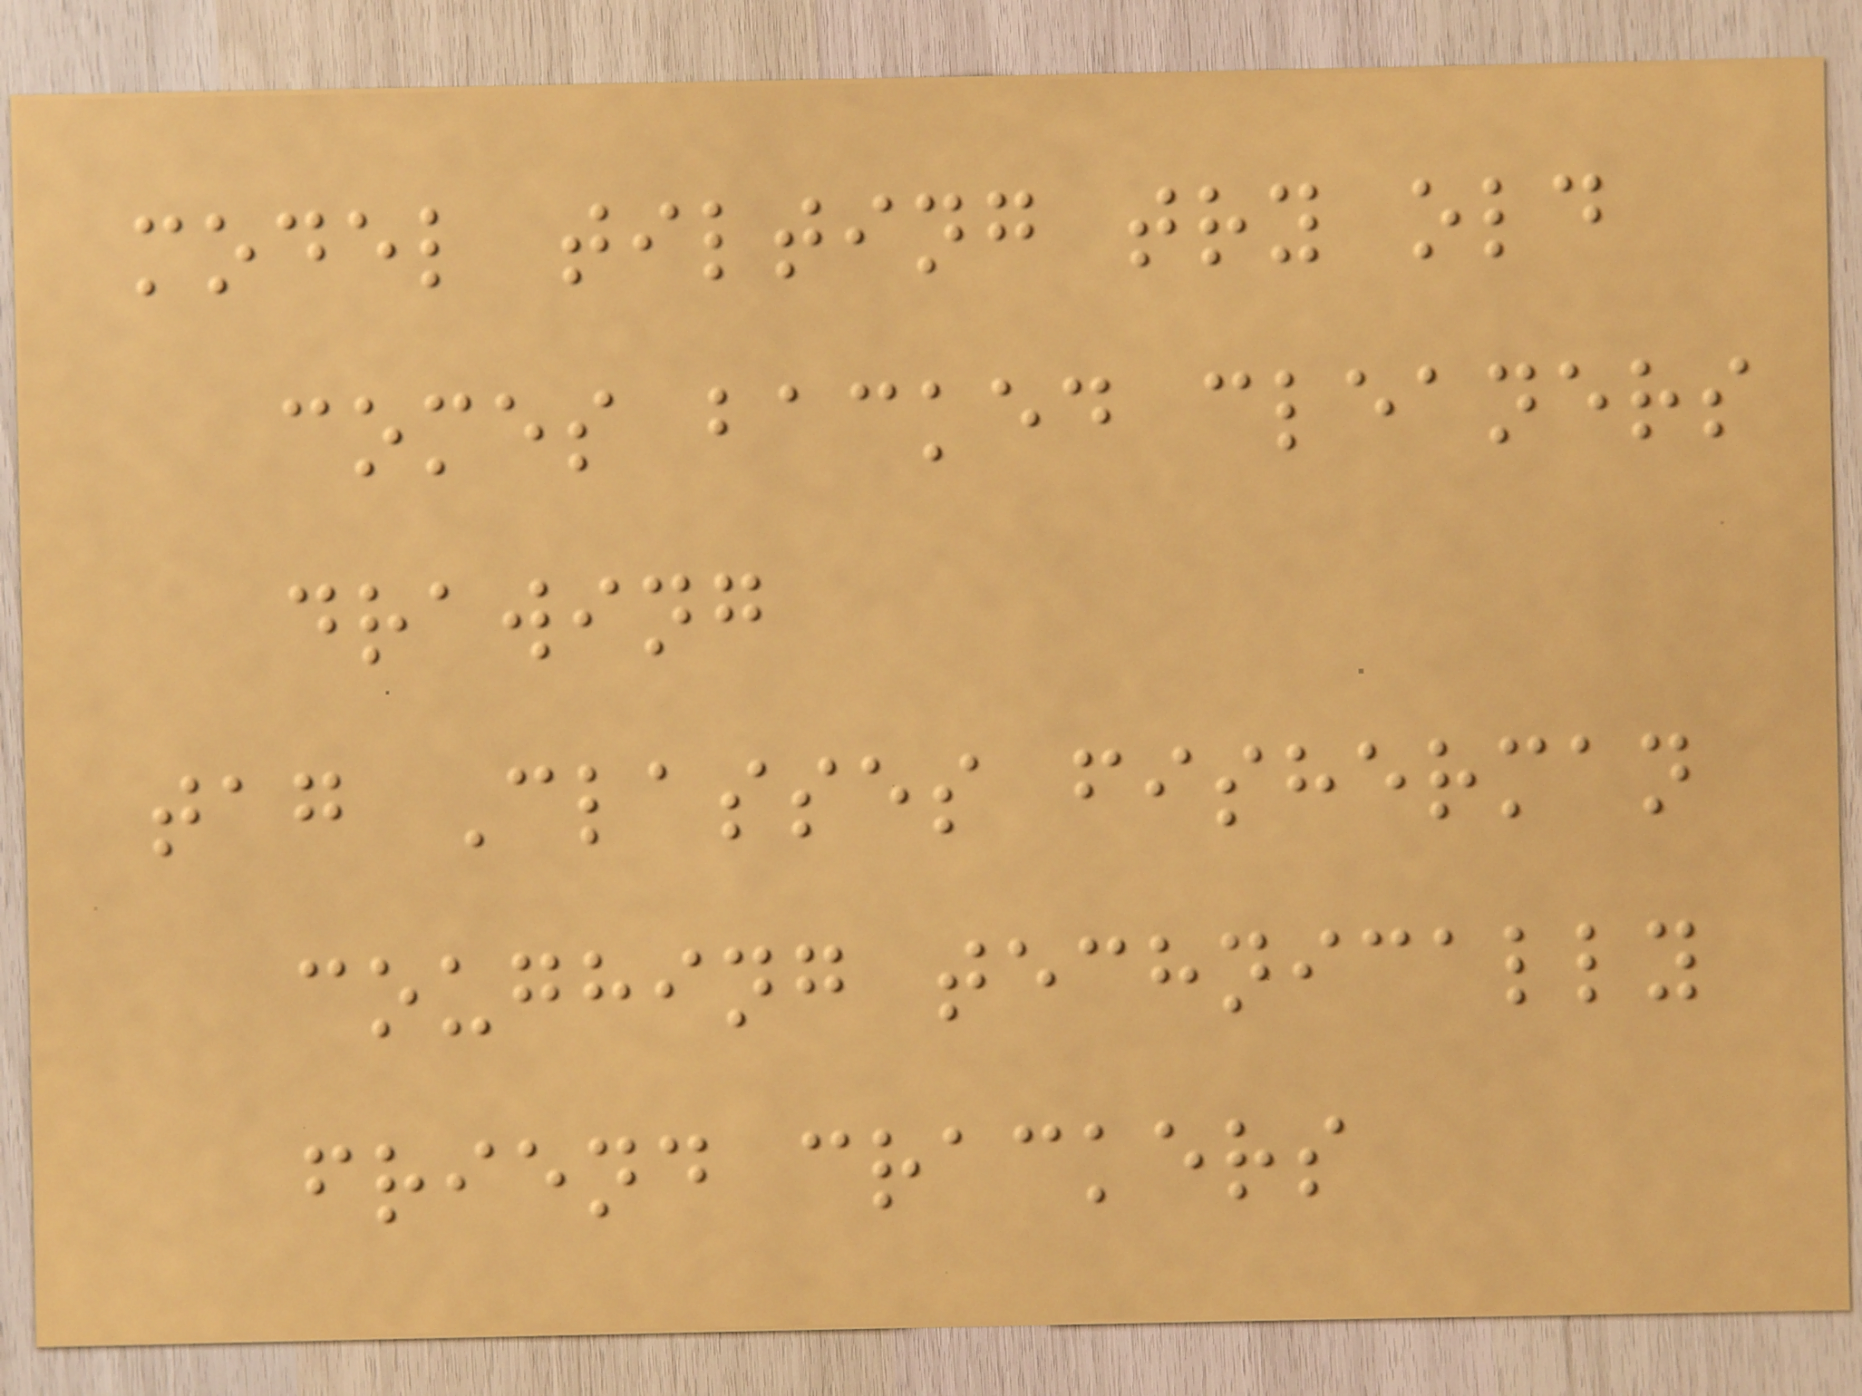model tilting try old
comes backed cleaners
drawing
tag Classes fisherman
coughing technically
friend crackers
